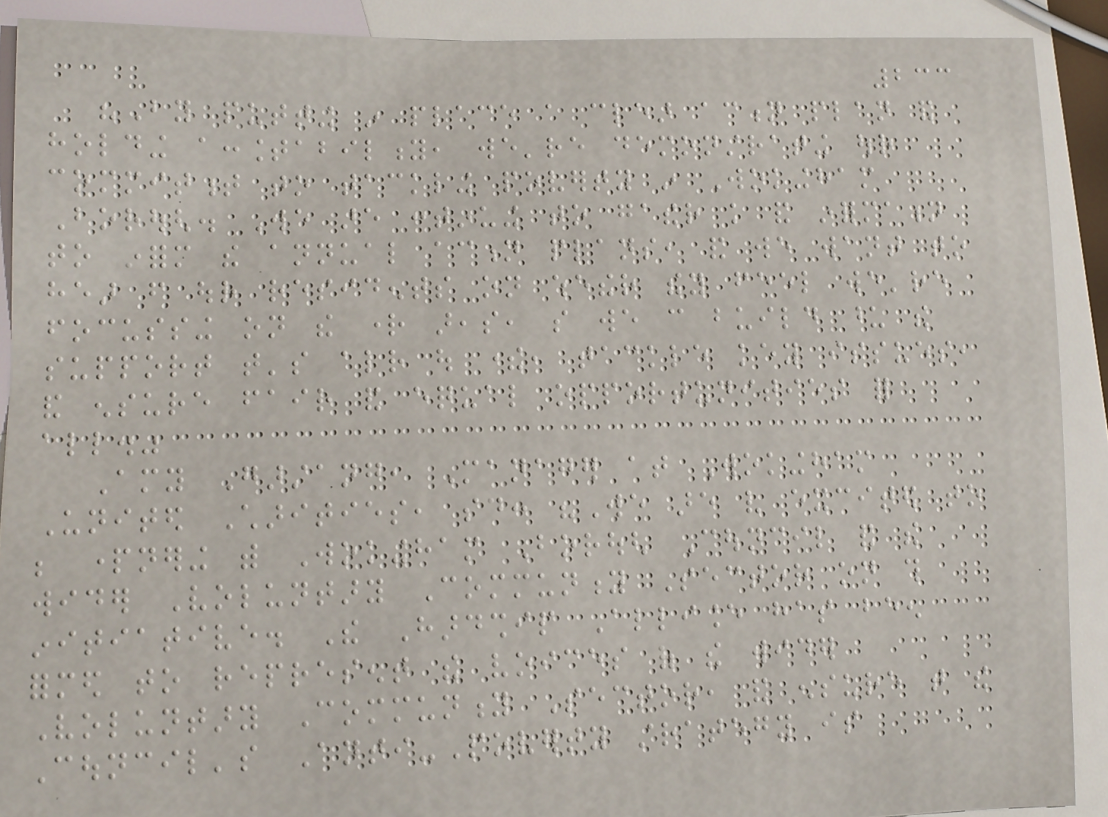233
"By putting in place a clear action plan and
holding accountability, we're demonstrating our
commitment to tackling poverty in Wokingham
Borough. We are continuing to gather knowledge and information
to inform the annual action plans, and we want to
hear from our residents on whether they feel we're
focussing on the right areas, so we can build upon the
support that's already out there, tackle key issues,
and ensure fair and equal opportunities for
all."
Amy Garstang, Manager at Wokingham
United Charities, said: "We are very excited to
be partnering with Wokingham Borough Council and the
wider Voluntary Community Sector on this
initiative. The Hardship Alliance has been
formed to represent the voices of the wider
Voluntary Community Sector, and ensure that the
Council's Anti-Poverty strategy is
